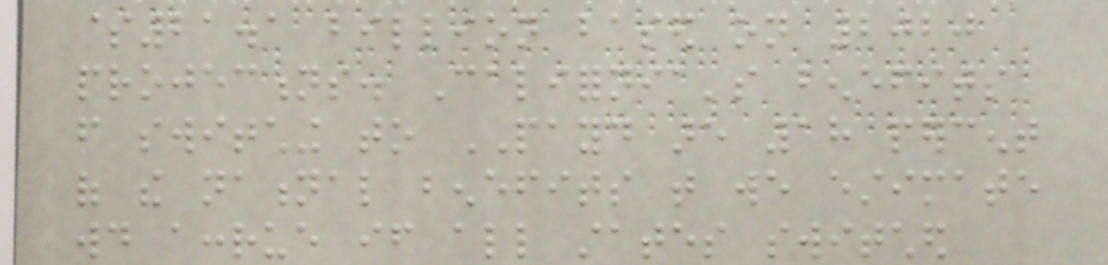$21.1 billion based on 2020
projections. California's benefits
from switching to PAYD are 18 percent
of the national benefits that we estimate
would accrue if all states switched
